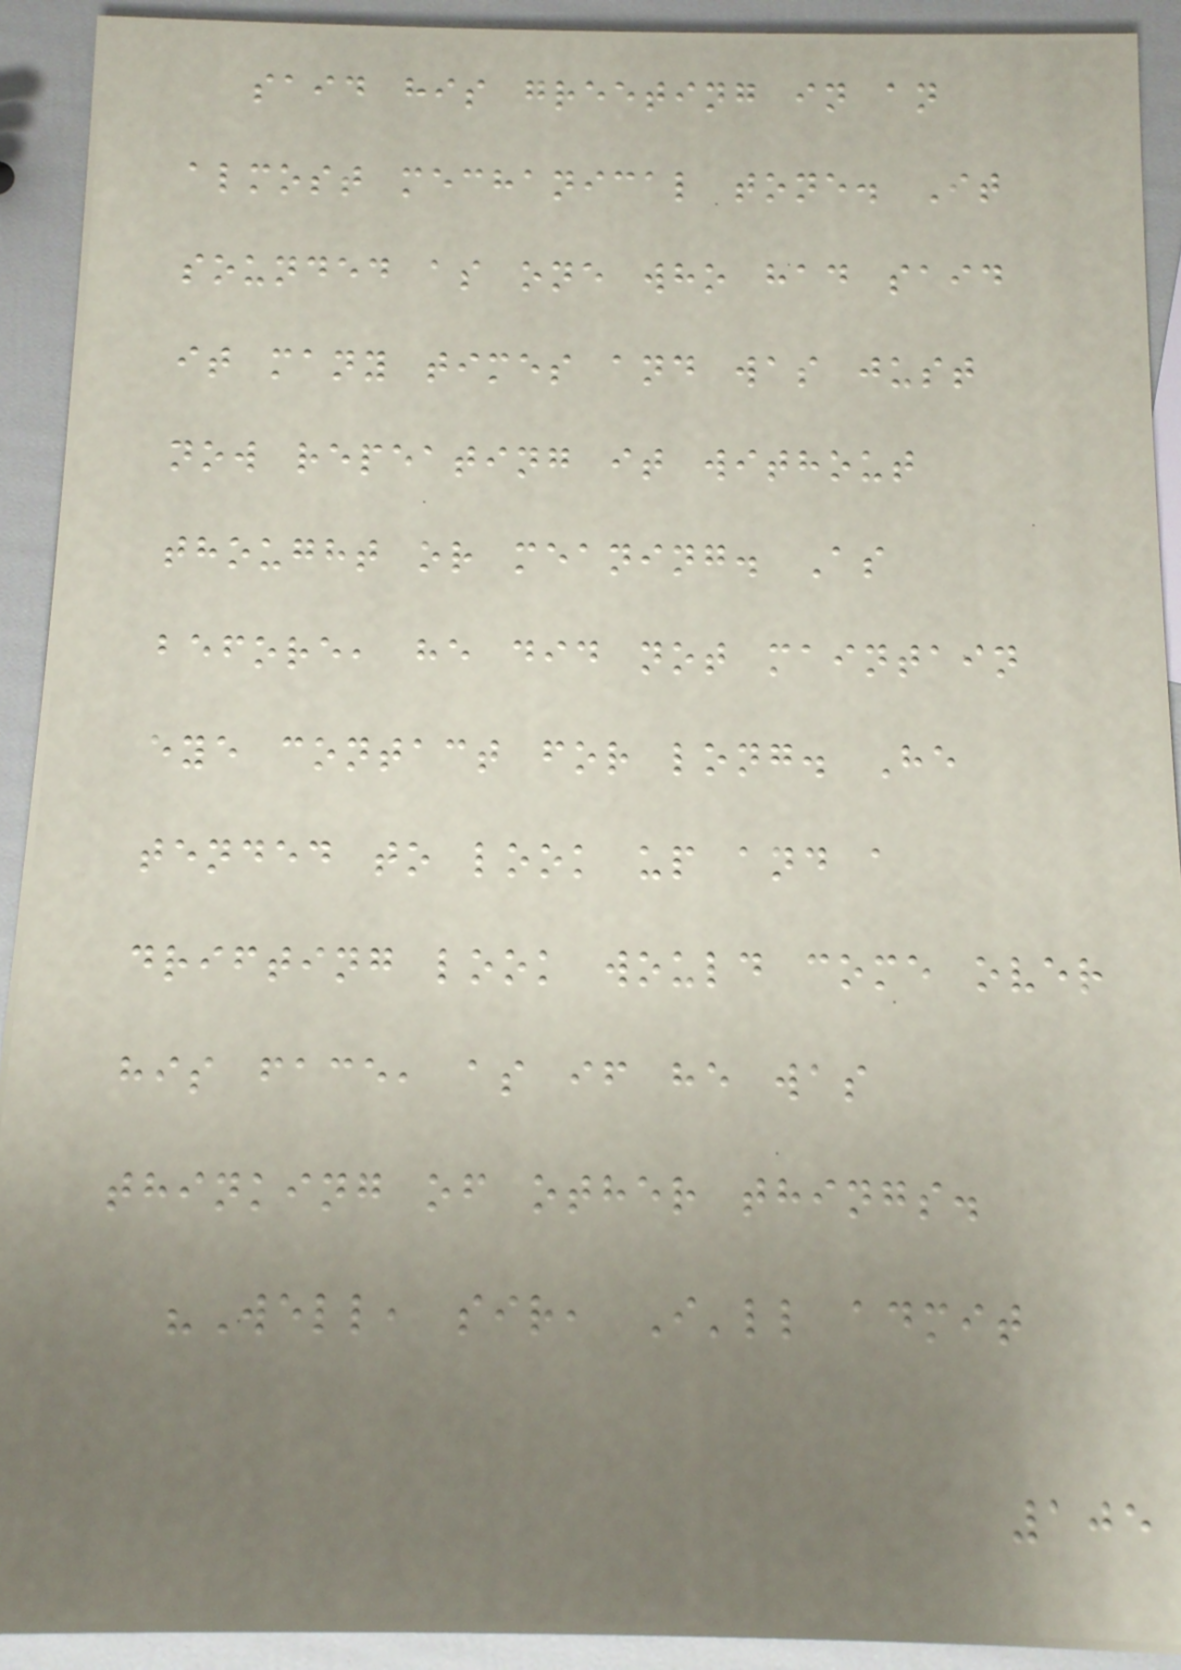said his greeting in an
almost mechanical tone. It
sounded as one who had said
it many times and was just
now repeating it without
thought or meaning. As
before, he did not maintain
eye contact for long. He
tended to look up and a
drifting look would come over
his face, as if he was
thinking of other things.
"Well, sir, I'll admit
105
